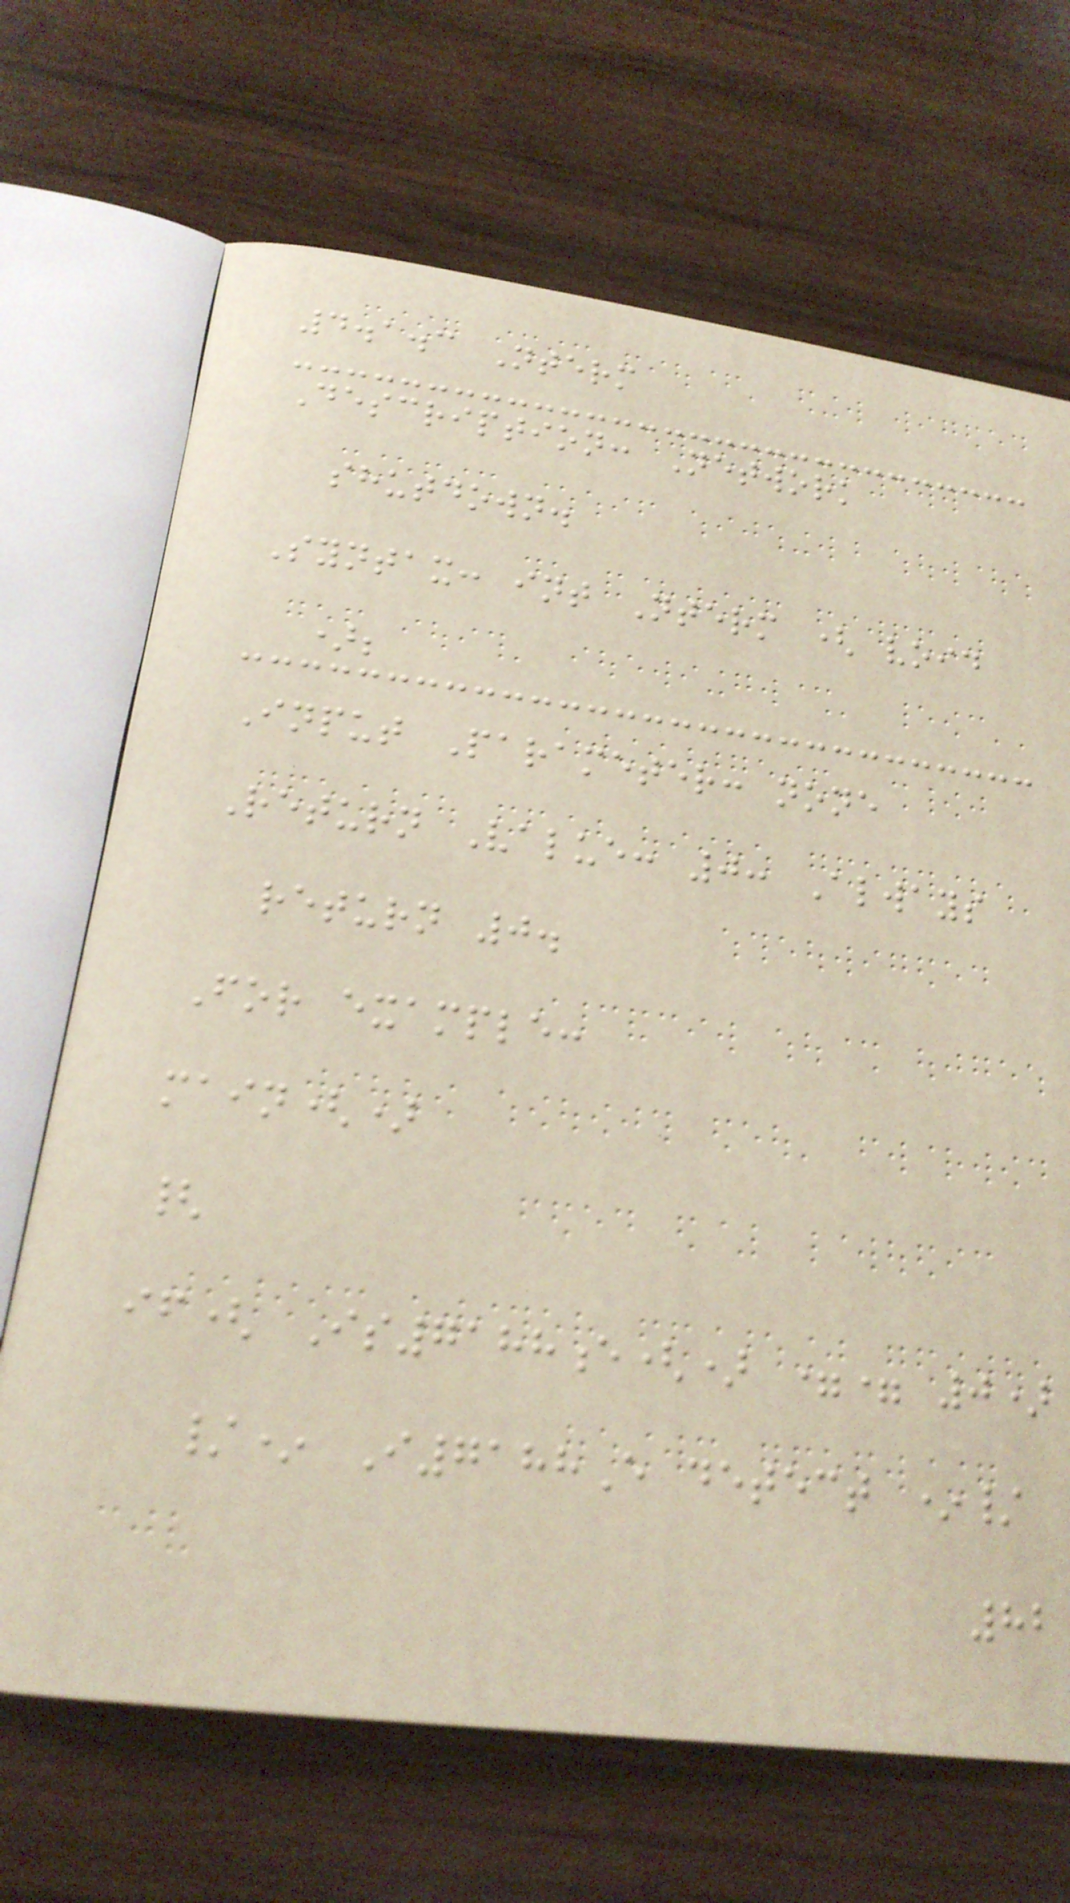4.1.3 Nterm
Description: Network
shutdown.
Syntax: int Nterm ( void
);
Input Parameter: none
Return Value: 0: Always
return 0.
For example:
main()
{
if( Is7188e() == 0)
/* I7188E detect */
82
